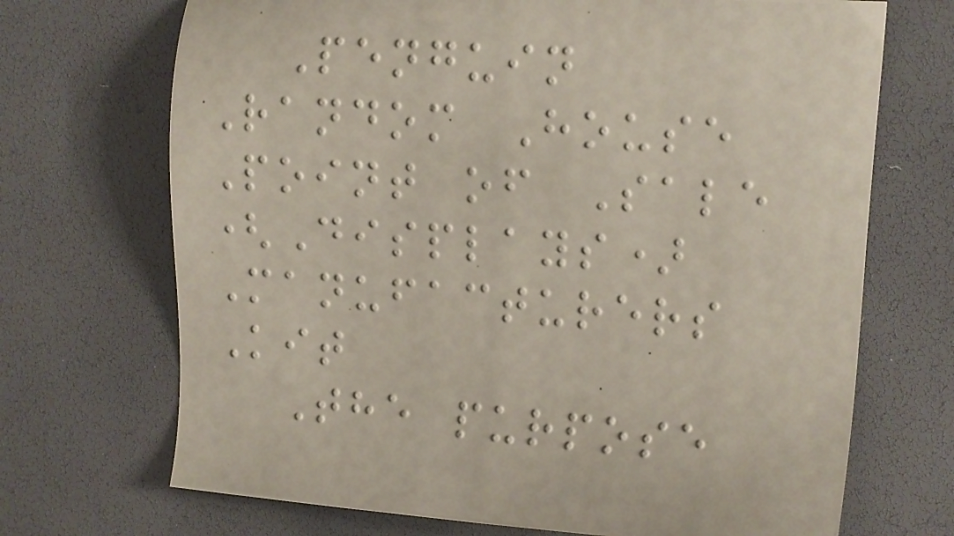Penguin
Random House
Point of Sale
(Displays)
Manufacturers
Kit
The purpose
